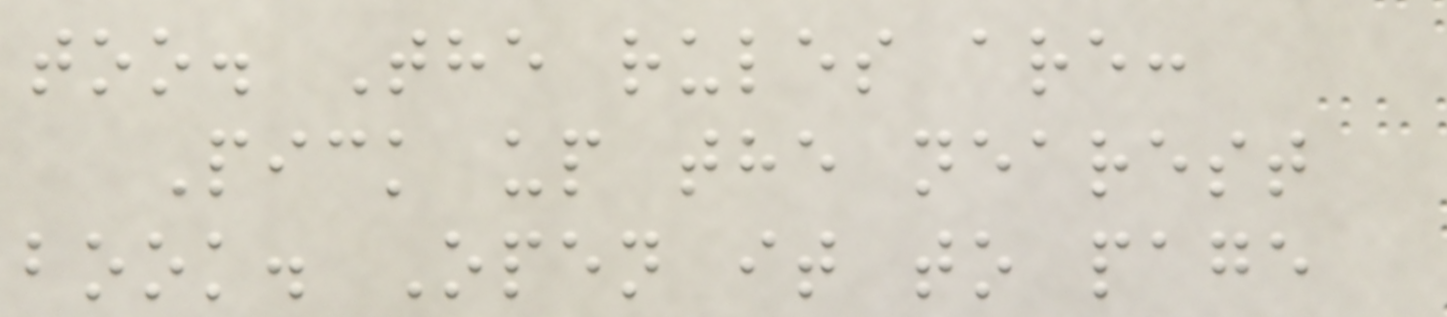too. The rules are:
Pick up the nearest
book. Open it to page
